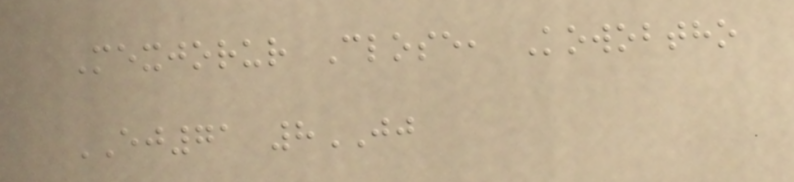Mexjorur Close, Kowobtho
EJ71 8JJ
